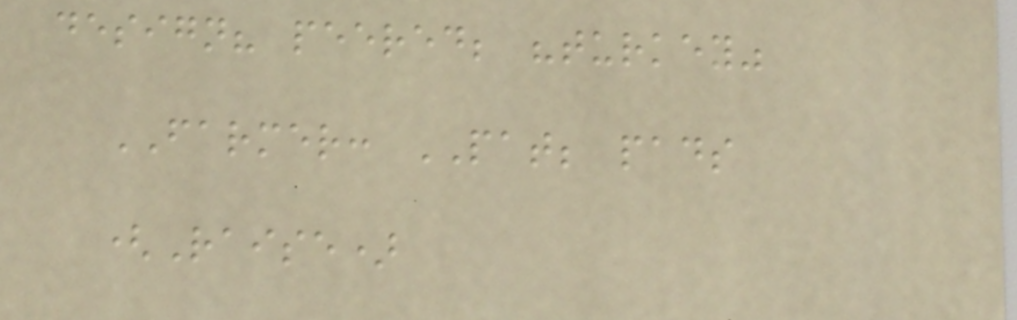design? peered; "turkey"
FARMER: PAT; pads
(Raise)
